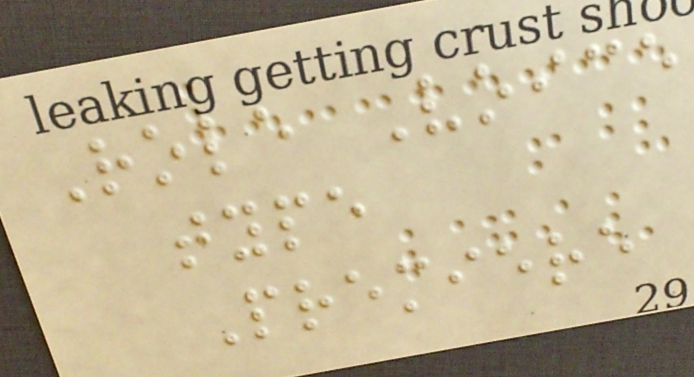Role Voice
type
Premiere
